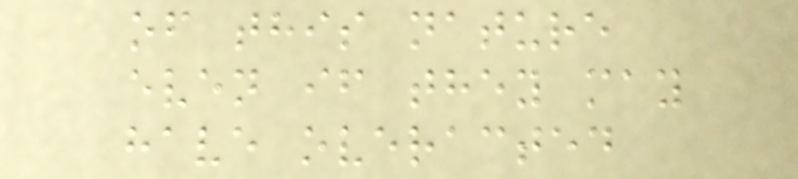of this nature
even if they may
have overacted
